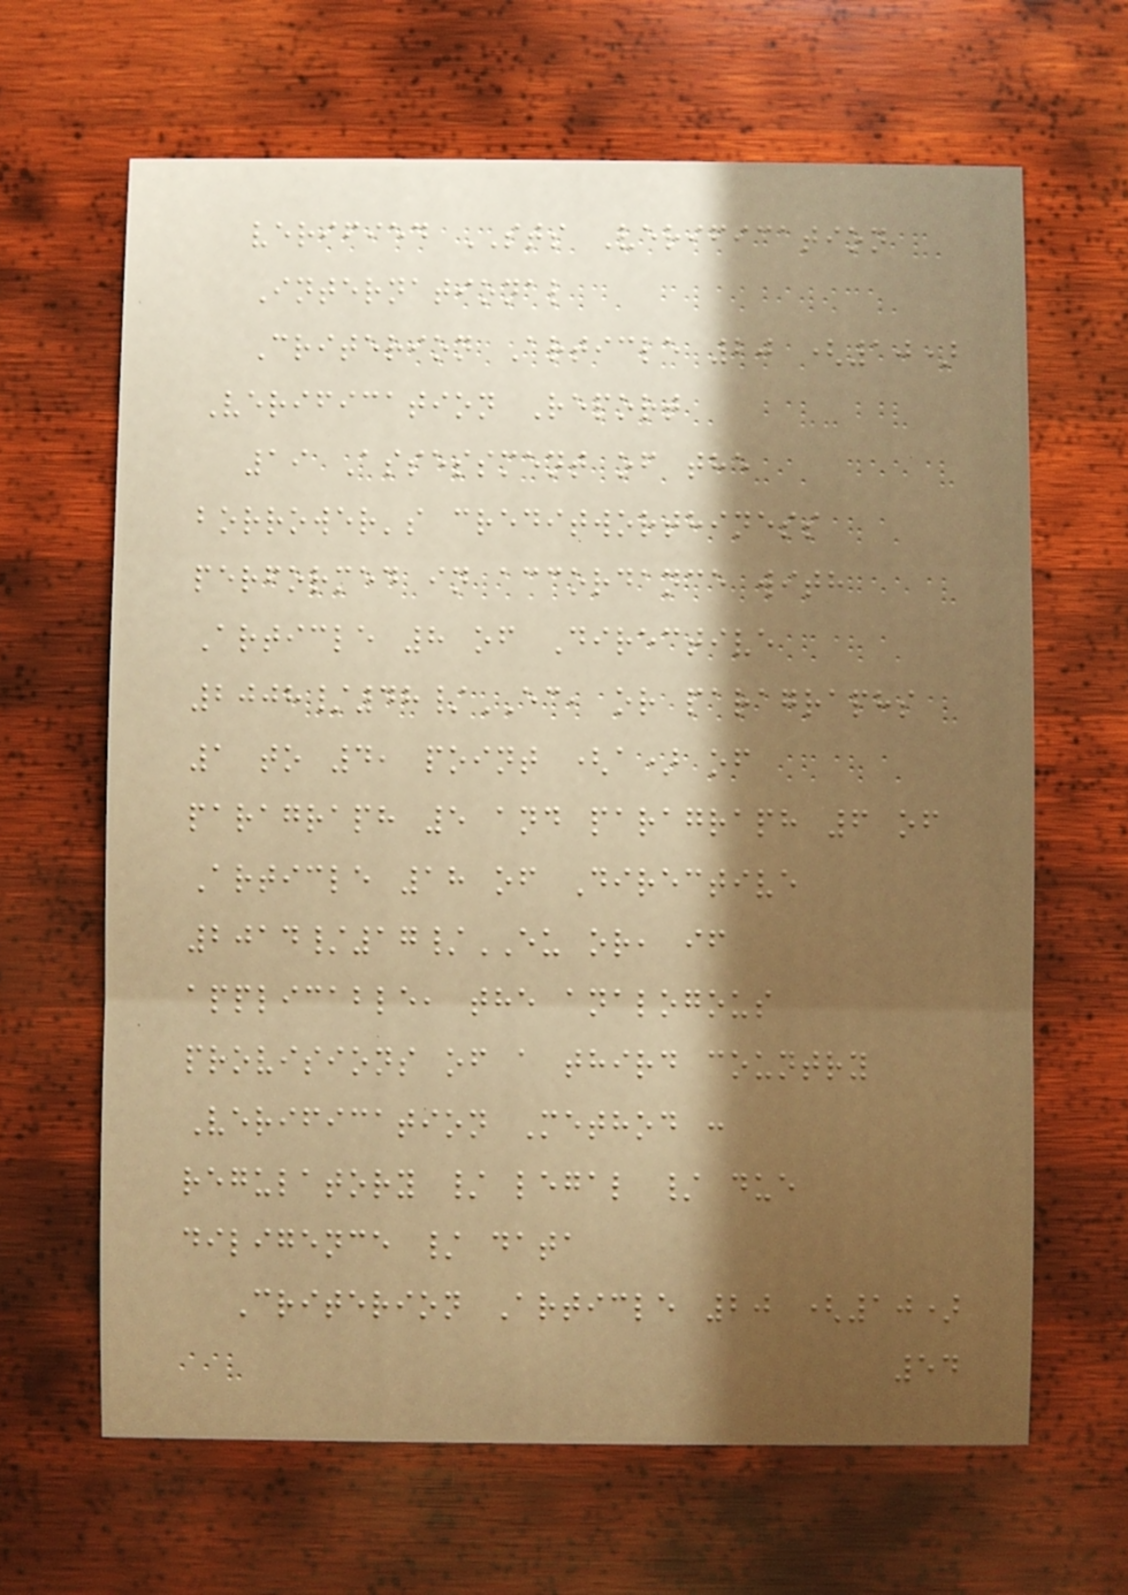verified STS Verification
International
Criterion Article 20 (10)
Verification Report
19 Assessment of the
borrower's creditworthiness
performed in accordance with
Article 8 of Directive
2008/48/EC, or paragraphs
1 to 4, point (a) of
paragraph 5 and paragraph 6 of
Article 18 of Directive
2014/17/EU or, if
applicable, the analogous
provisions of a third country
Verification Method :
regulatory / legal / due
diligence / data
Criterion Article 20 (10)
54
